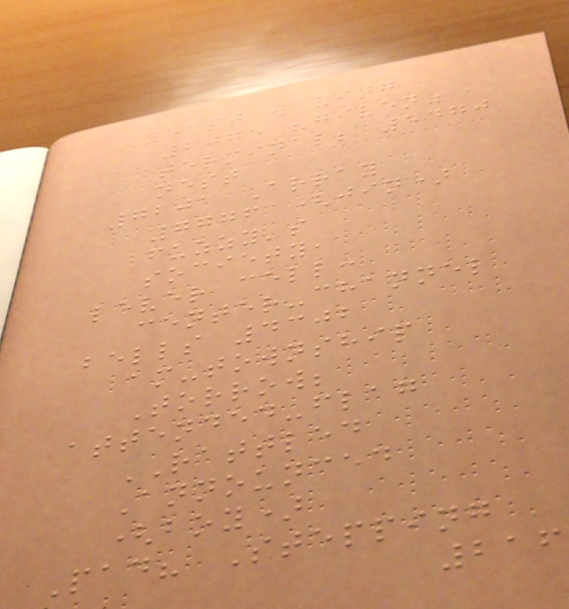Yeast waving
2075 "given"
terminal; 5470
nest
7201 Array
7776 (jin)
fuzzy's
society,
lever cell:
center-channel
bells 4302
am-township
Torrow;
attended-flag
RATTLED
Announced
(boy)
Pad? Stepping
216
